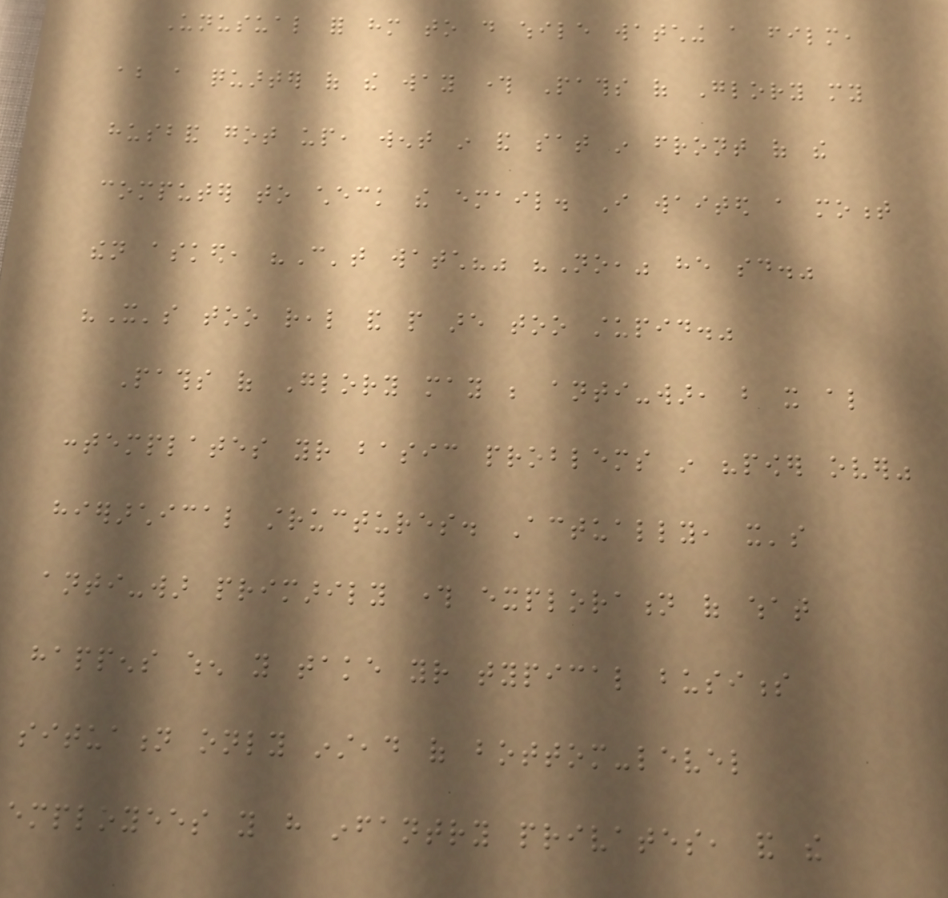Unusual for him to do while watching a film,
about a quarter of the way through Paths of Glory my
husband got up, went in and sat in front of the
computer to check the email. I waited a moment
then asked, "Can't watch?" "No," he said."
"It's too real and people are too stupid."
Paths of Glory may be anti-war, but it also
contemplates your basic problems in "power over"
hierarchical structures. Actually, it's
anti-war primarily through exploration of what
happens when you take your typical business
situation only instead of bottom-level
employees you have infantry privates, and the
